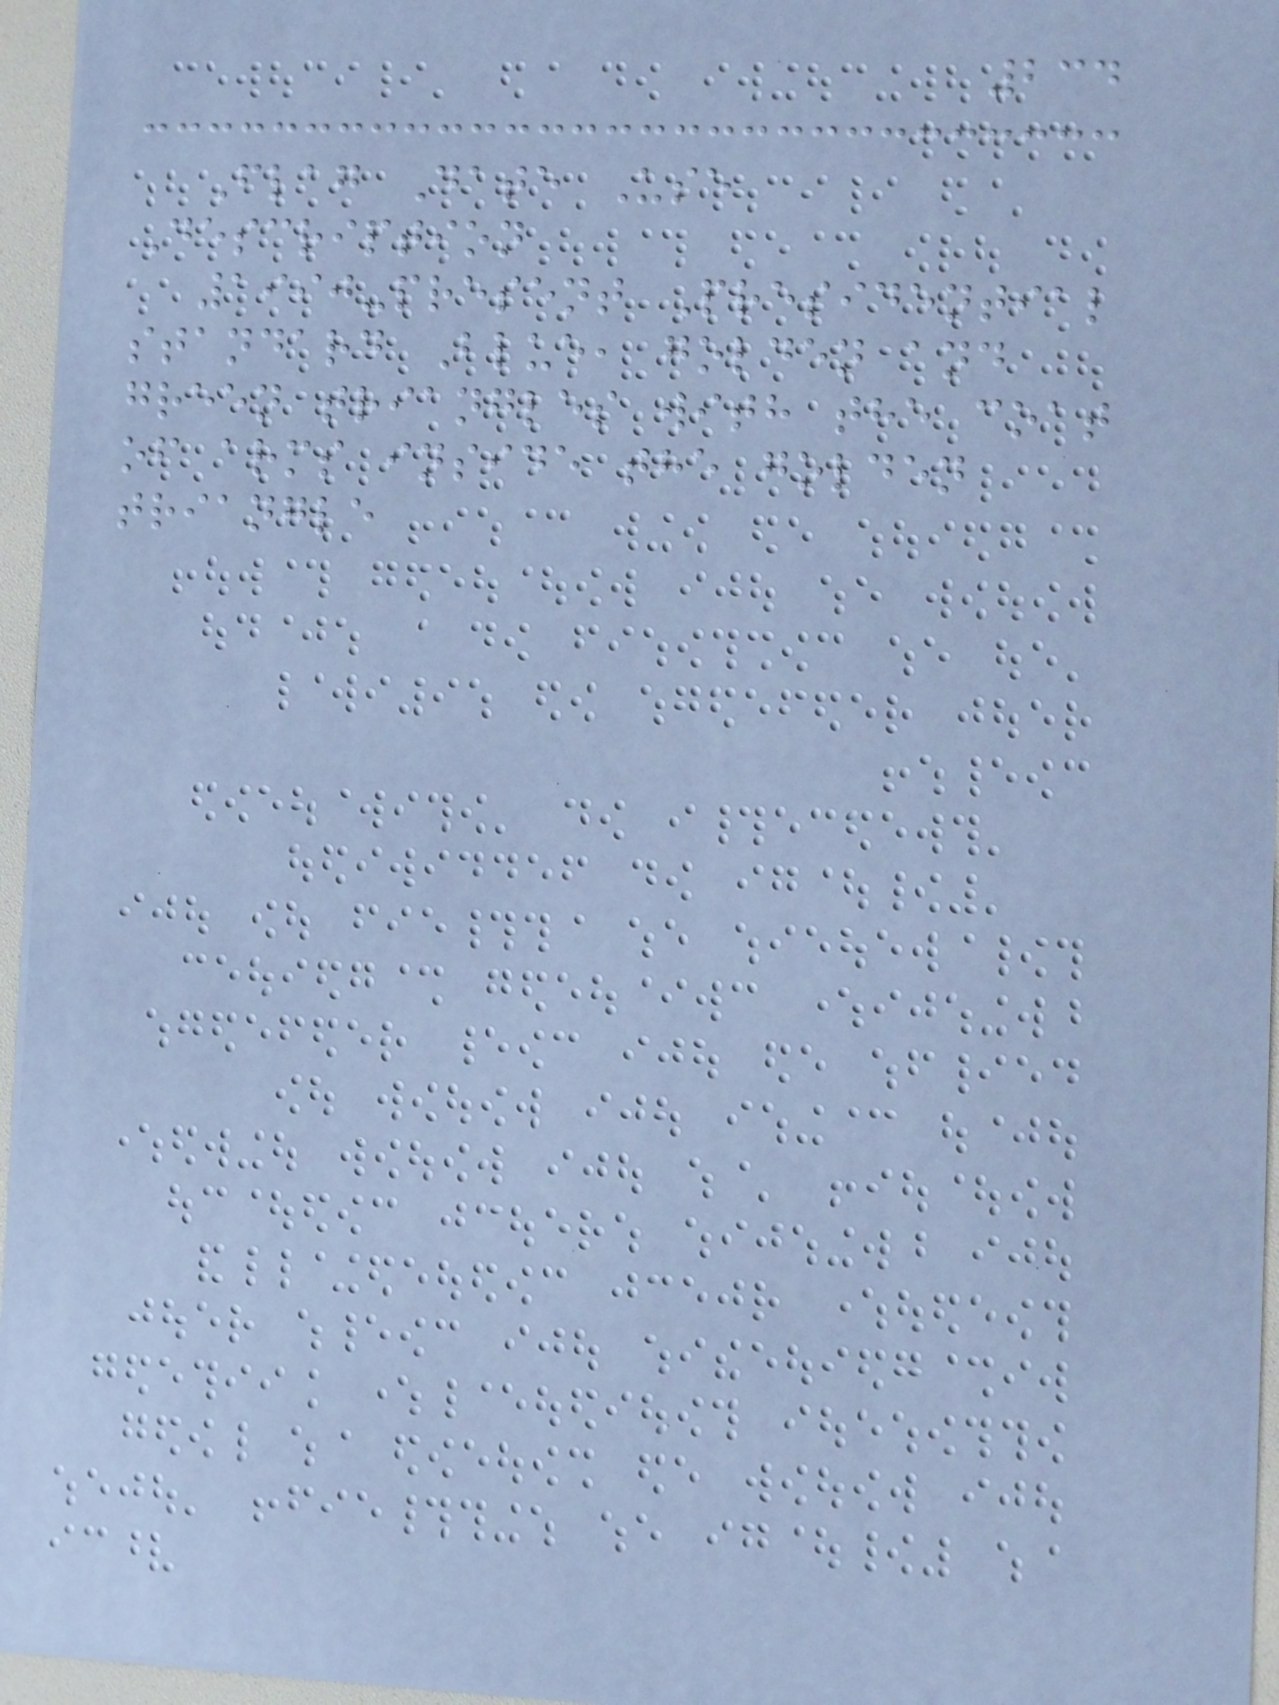234
Flag Date Use
Description
1990-present Presidential
standard Blue, golden and
green triangles with the coat
of arms inside the golden
triangle
